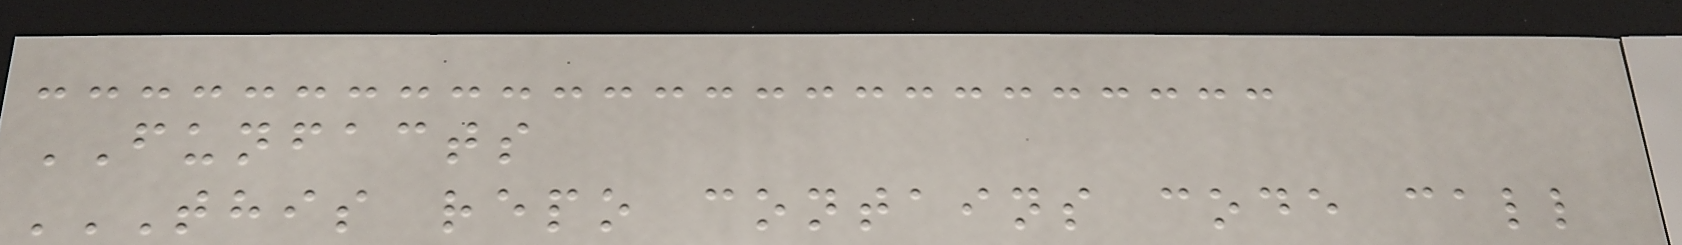FUNFACTS
THIS REPO CONTAINS CODE CALL
